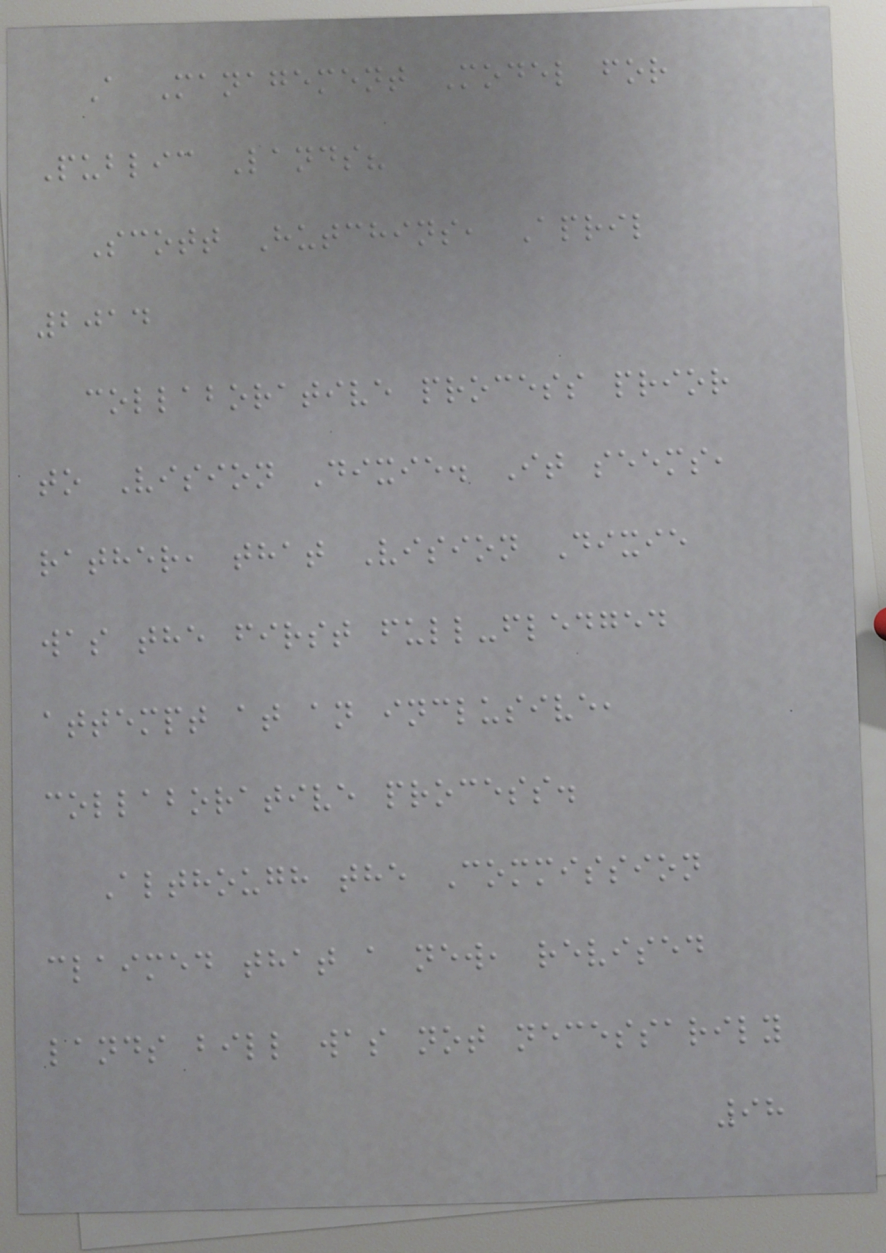A Management Model for
Public Lands?
Scott Hutchins, April
2014
collaborative process prior
to Vision Dixie. It seems,
rather, that Vision Dixie
was the first full-fledged
attempt at an inclusive,
collaborative process.
Although the Commission
claimed that a new, revised
lands bill was not necessarily
98
